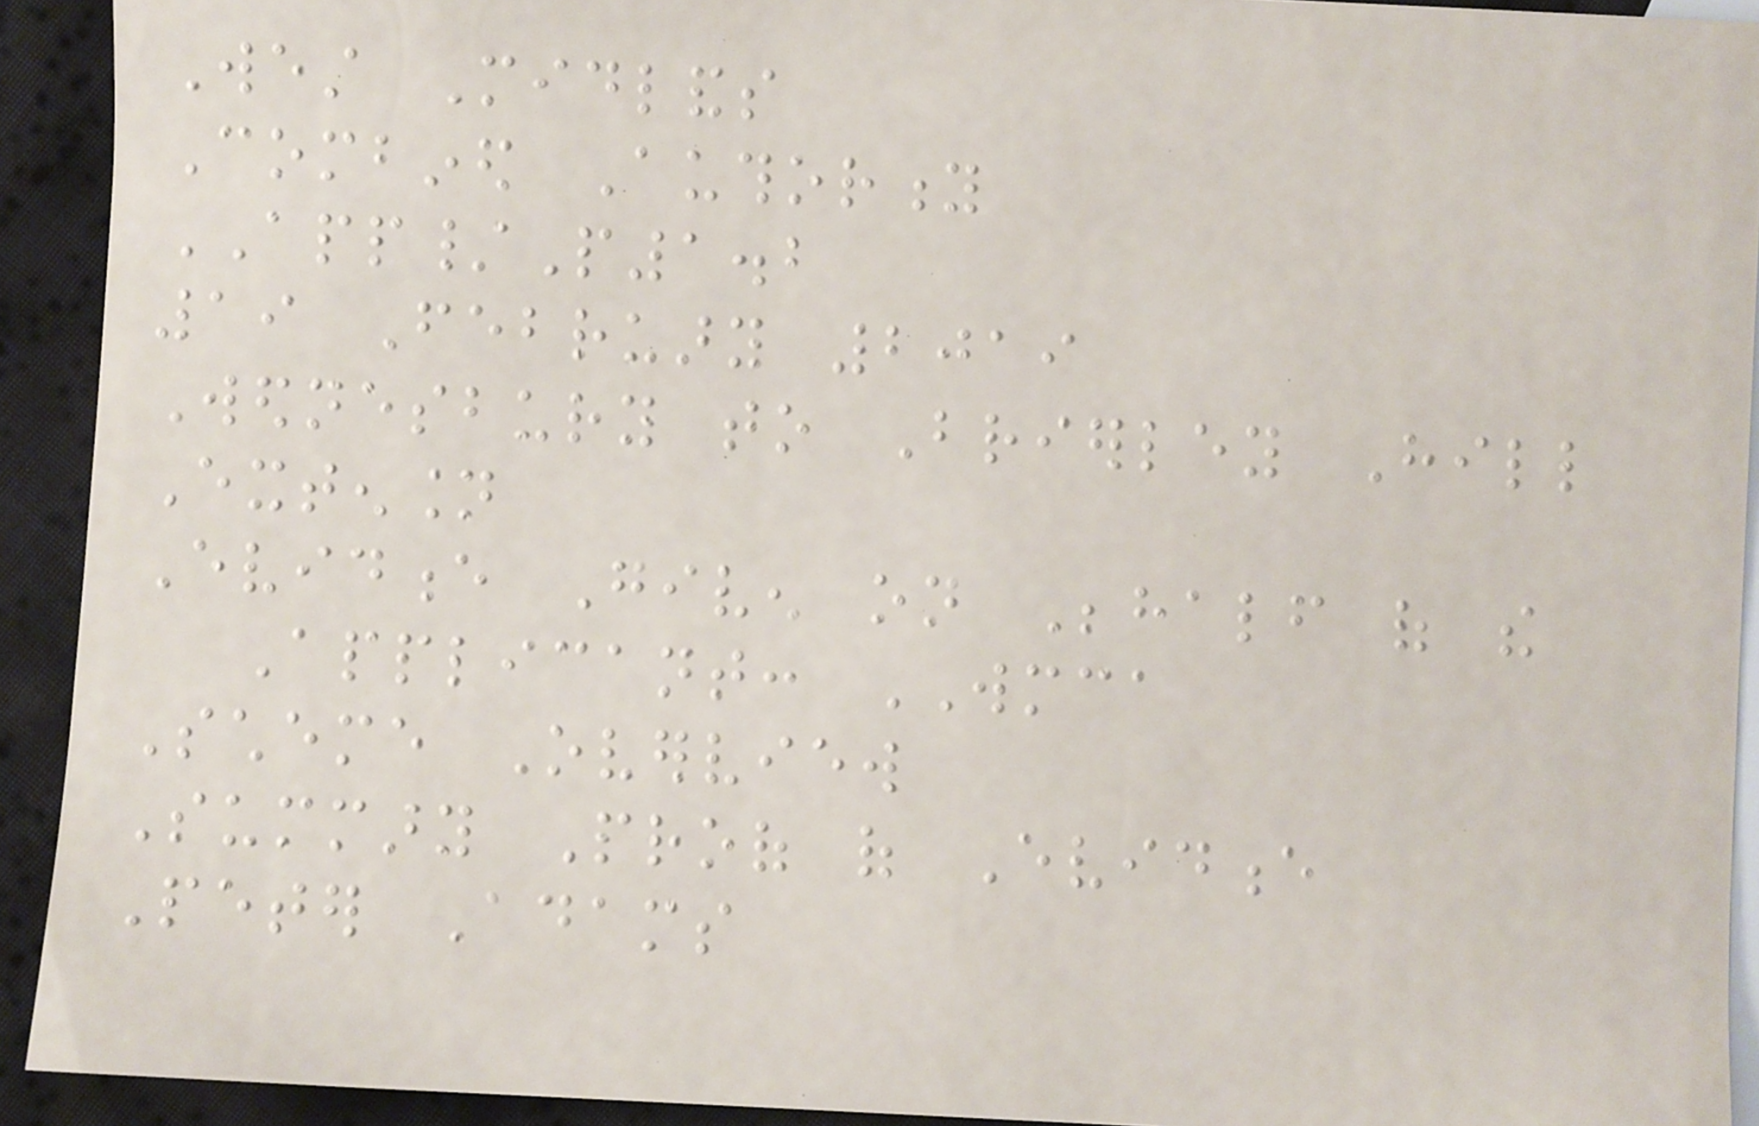West Midlands
Combined Authority
APP/P1.2
19 February 2019
Wednesbury to Brierley Hill
Extension
Evidence Given on Behalf of the
Applicant: WMCA
Scheme Overview
Summary Proof of Evidence
Peter Adams
